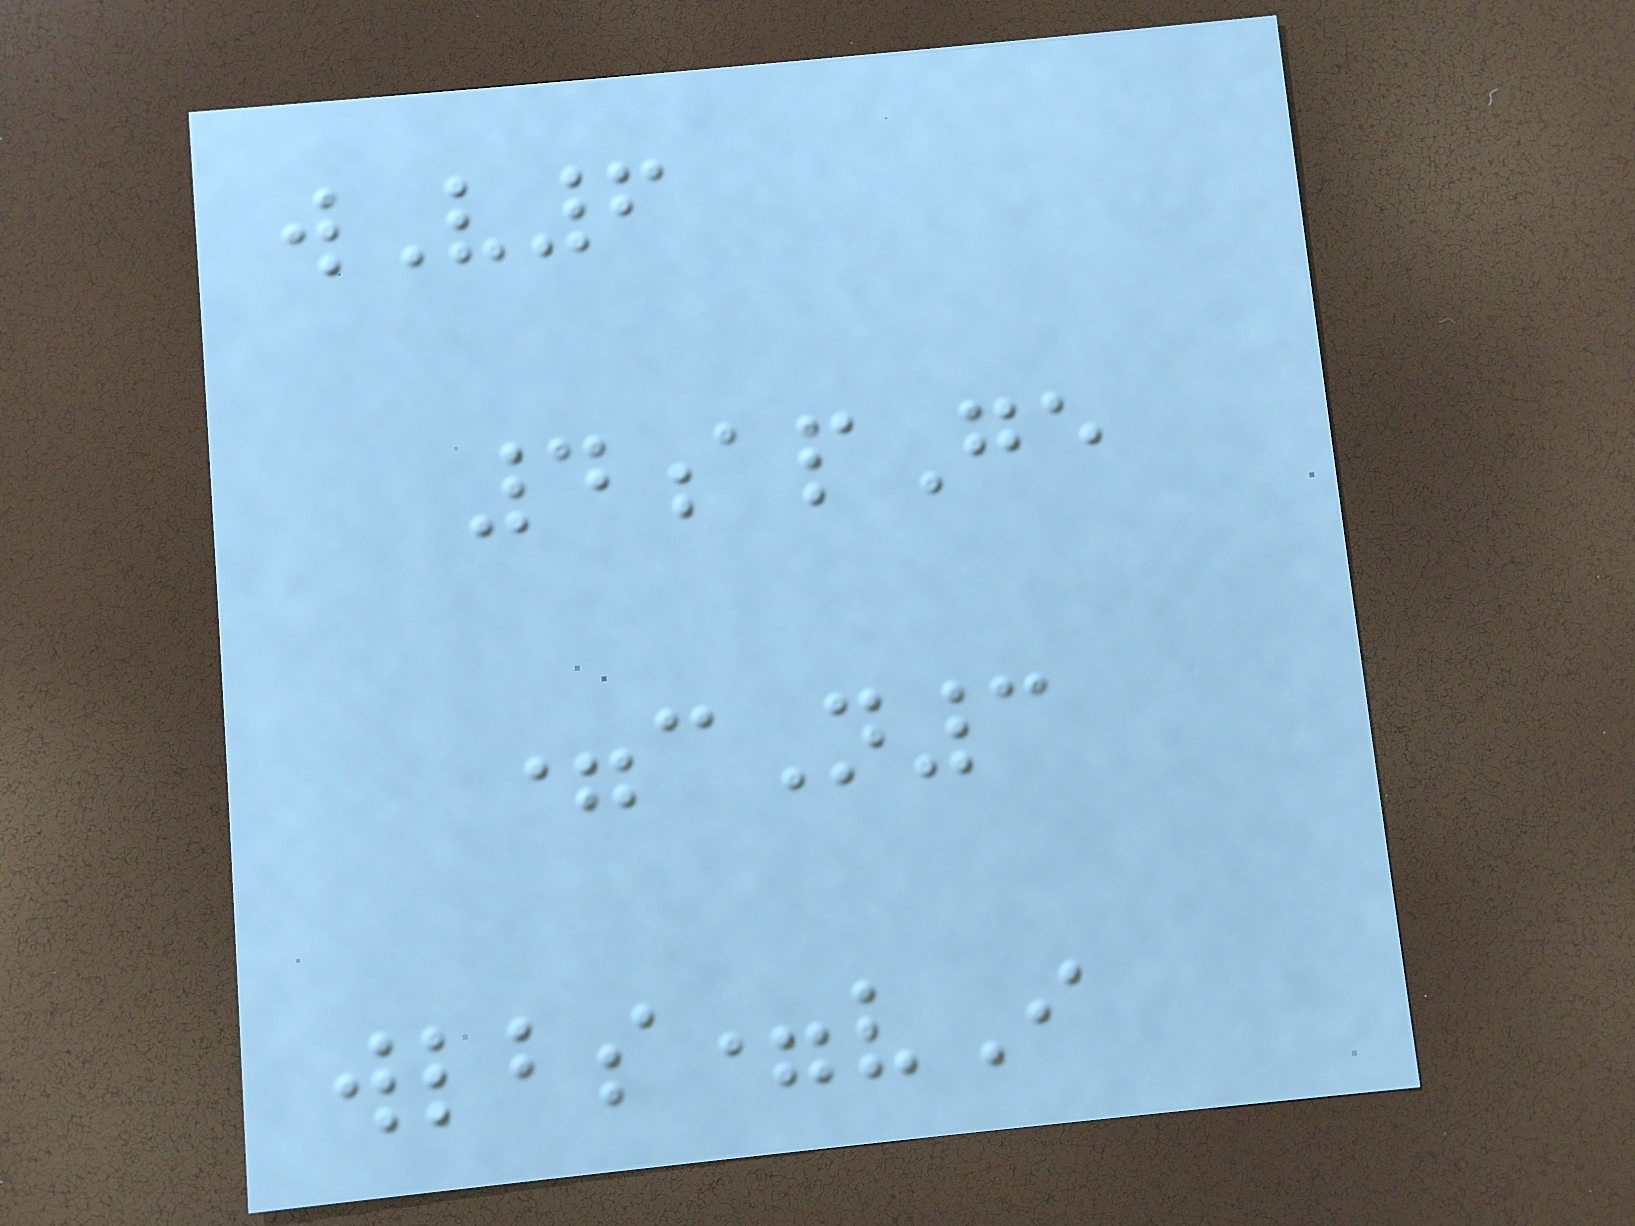wV6
4apGe
=cN3
wlbs=vI
